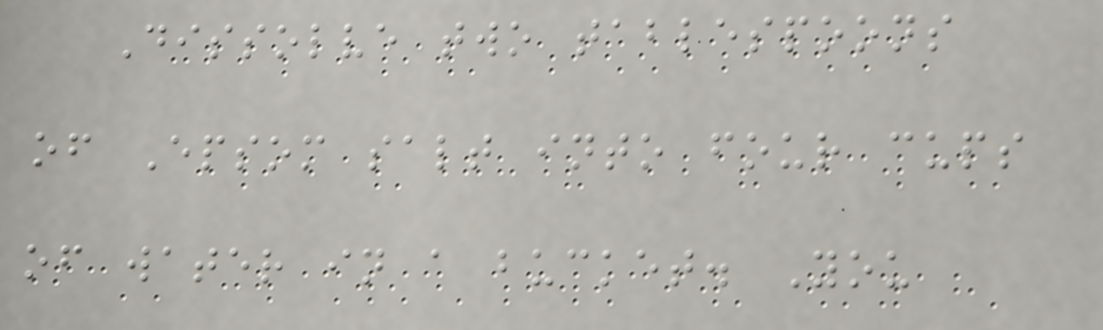Dissolve two tablespoons
of Epsom salt into four cups
of water in a bucket. You
